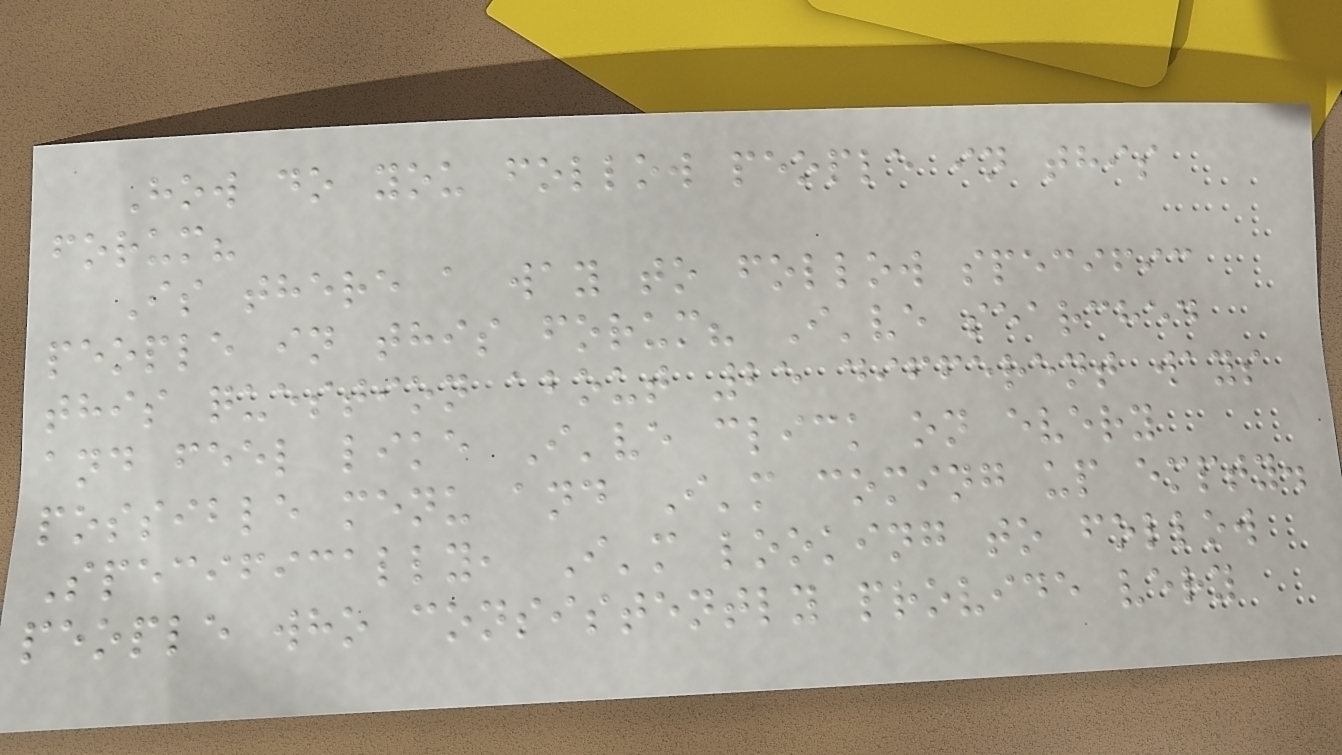How do you follow people in this
forum?
Is there a way to follow specific
people in this forum? I've searched
this question about 25 different ways
and feel like I've click on every
possible menu and I'm coming up empty.
Specifically, I'm looking to follow
people who consistently provide very
